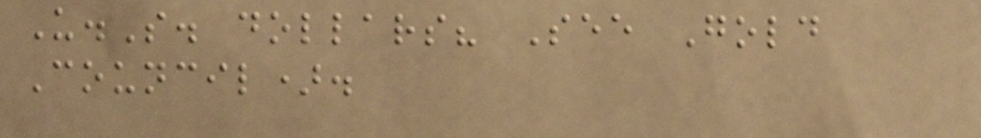U.S. dollars? See Gold
Council).
